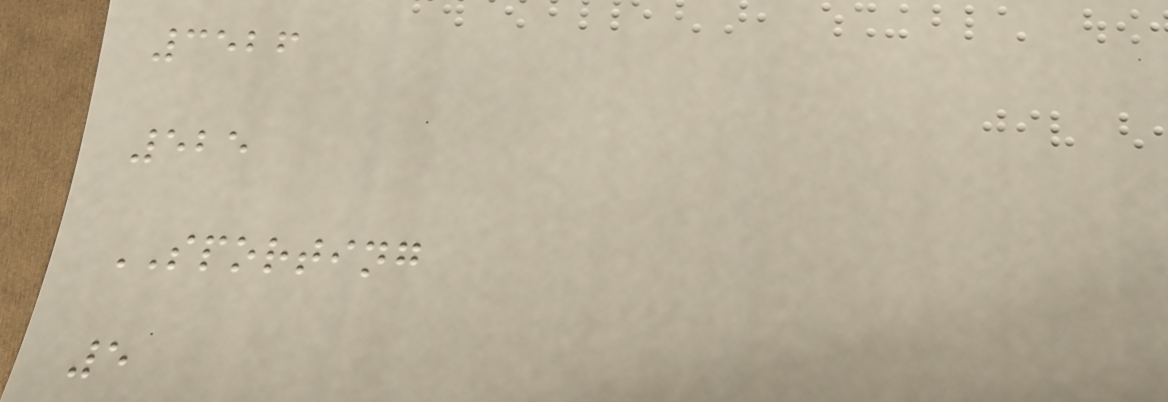3526
525
SPORTING
5
